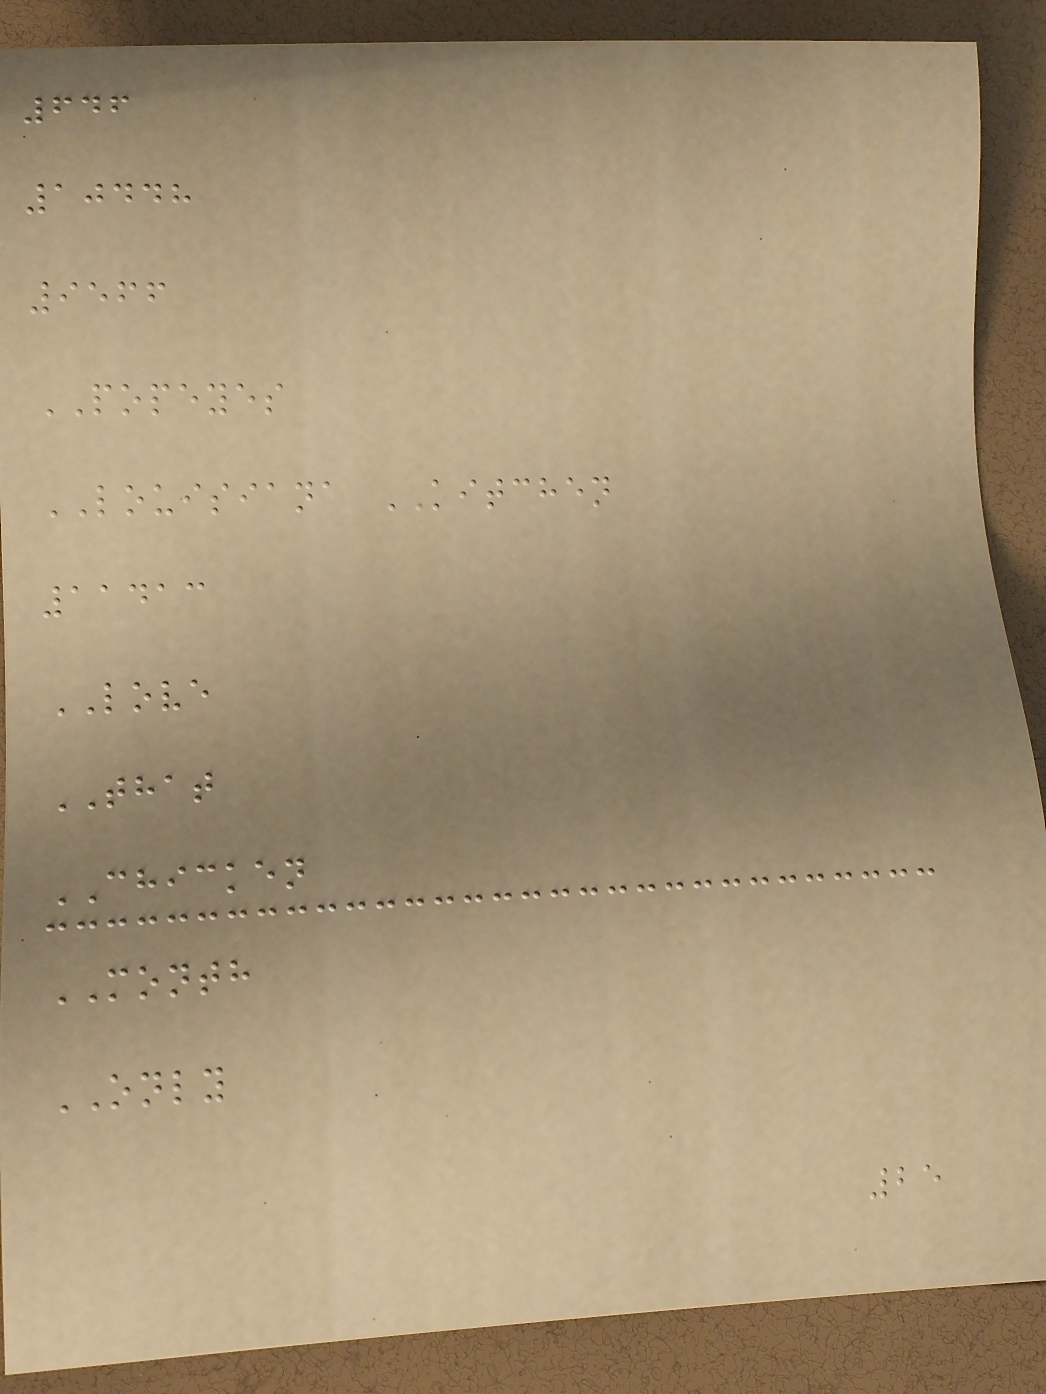646
10448
9566
POPEYES
LOUISIANA KITCHEN
11413
LOVE
THAT
CHICKEN
MONTH
ONLY
25
